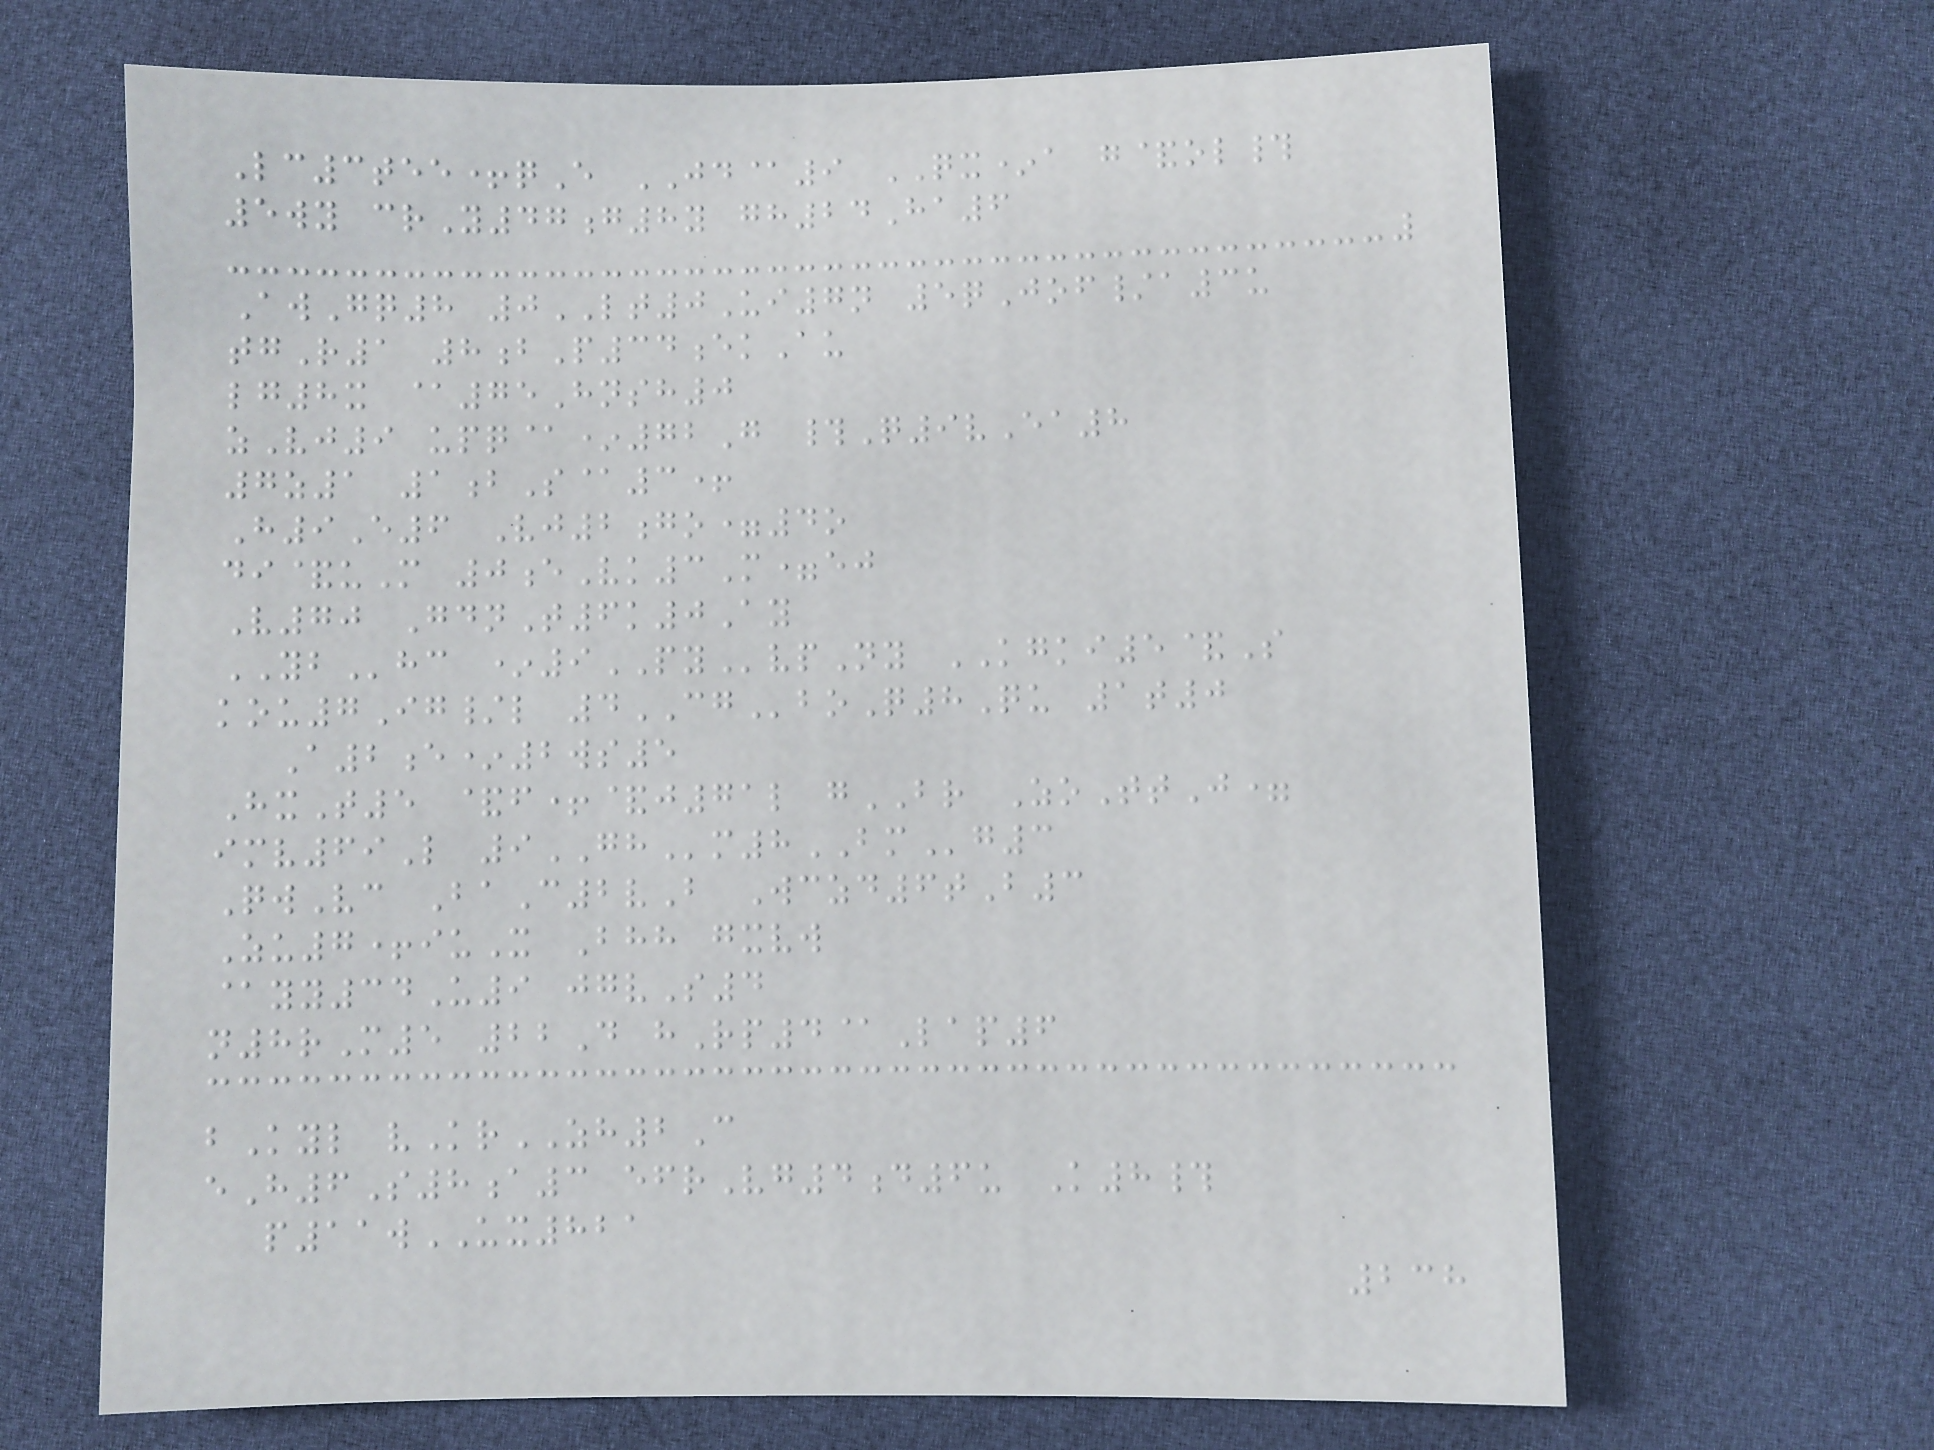Lc3tee+qE JD@9 QX*a g&ol#
5wy crY47g8y gh24Ha6
AwGq8 0LT0Ui7n 5qJof/a3u
tgR1 8bP34ekAu
lg8x @75Hnsh0
zVj9 upq@*72G #Q9vEa8
7z1 1bS@3+
H9E6 Vj2go=4o
di&uM 0eVk3M=ej
V70 GdnT6k0Ay
YBhc *9PYvpNy KGKI5&S
kou7Ig/l 4CGboQ8Qu 1t0
A2e*2ws5
HxT5 &f+&j71l gBR ZoTtJ=
imv69L 9GHm8BMg3
QwVc BaC2vB Wczd6tB3
Zu7+iuX Bhh gxvw
@yy34U9 jgvS4
n8rM5 22D hRp4@Lap6
bKyl vKrZH2C
eH6S8a3 efrVg4d6u K8#
p11wUX821
238
